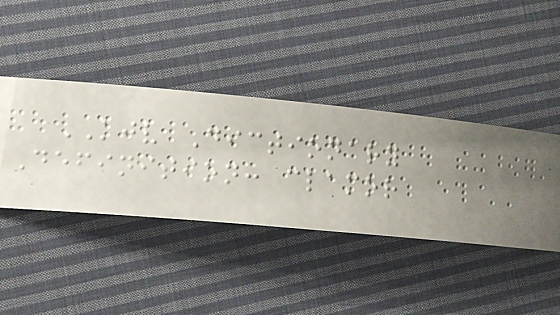KJV Dictionary
Definition: clamor
